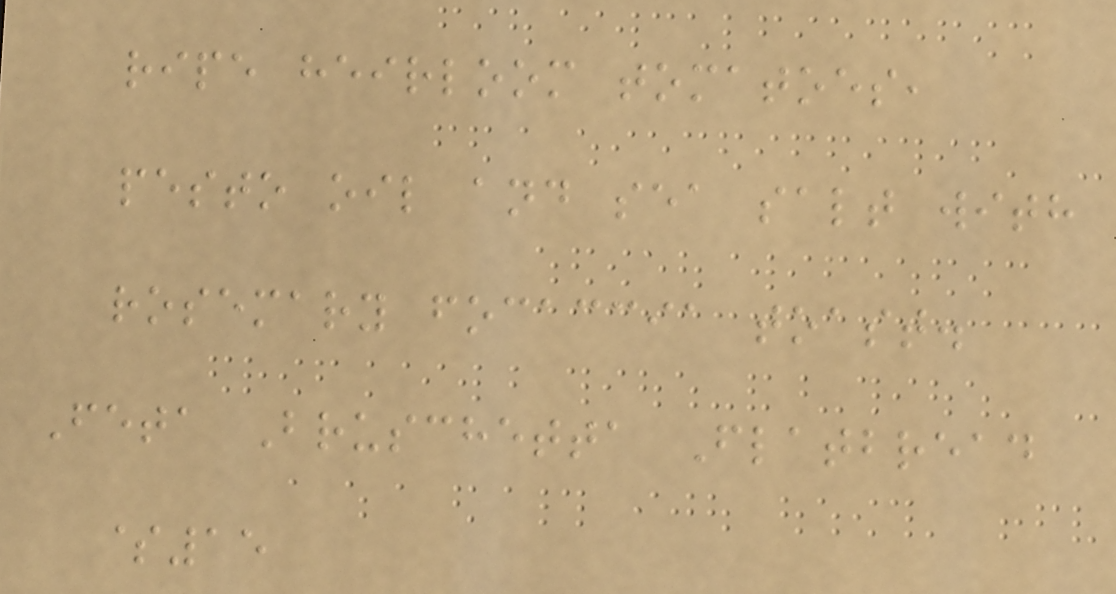ripe heirloom tomatoes,
pesto oil and sea salt with
rosemary focaccia toast.
Feta Bruschetta Flatbread
$15
